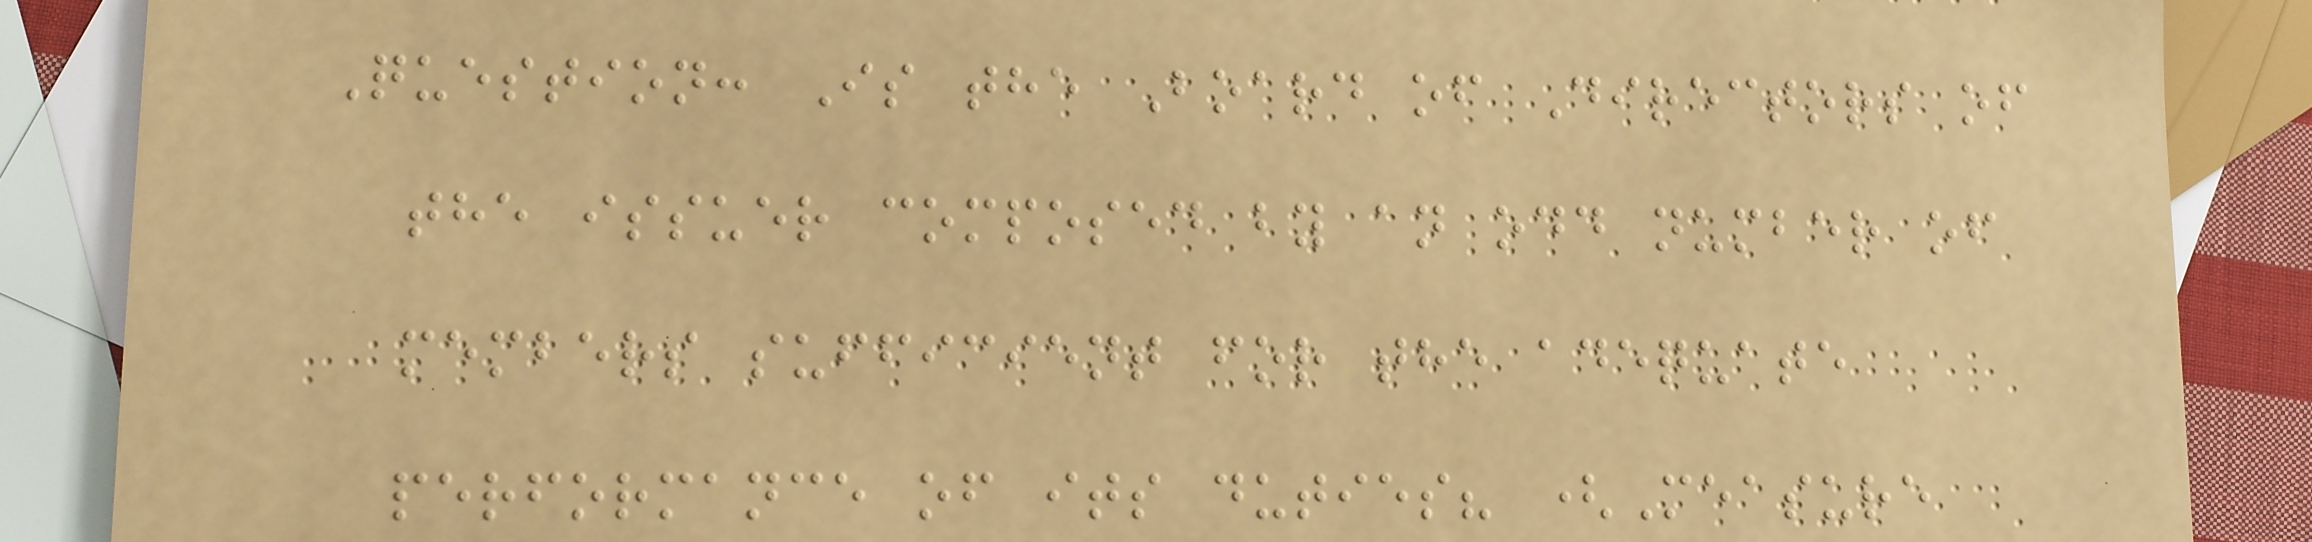Question: Is the Board of Directors of
the issuer composed by an odd number of
members sufficient for the adequate
performance of its duties? (Measure
